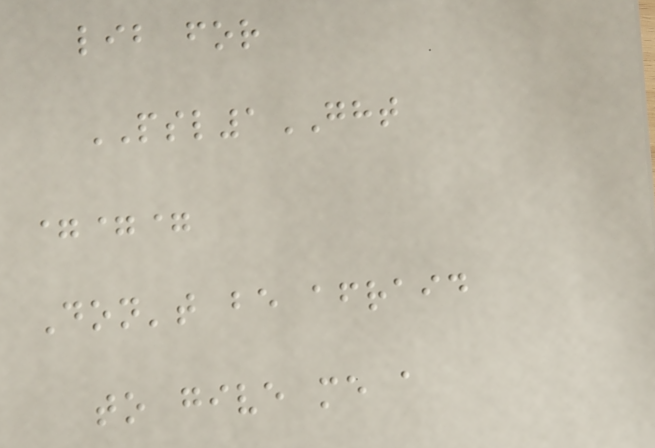lib for
PSL1GHT
===
Don't be afraid
to give me a
